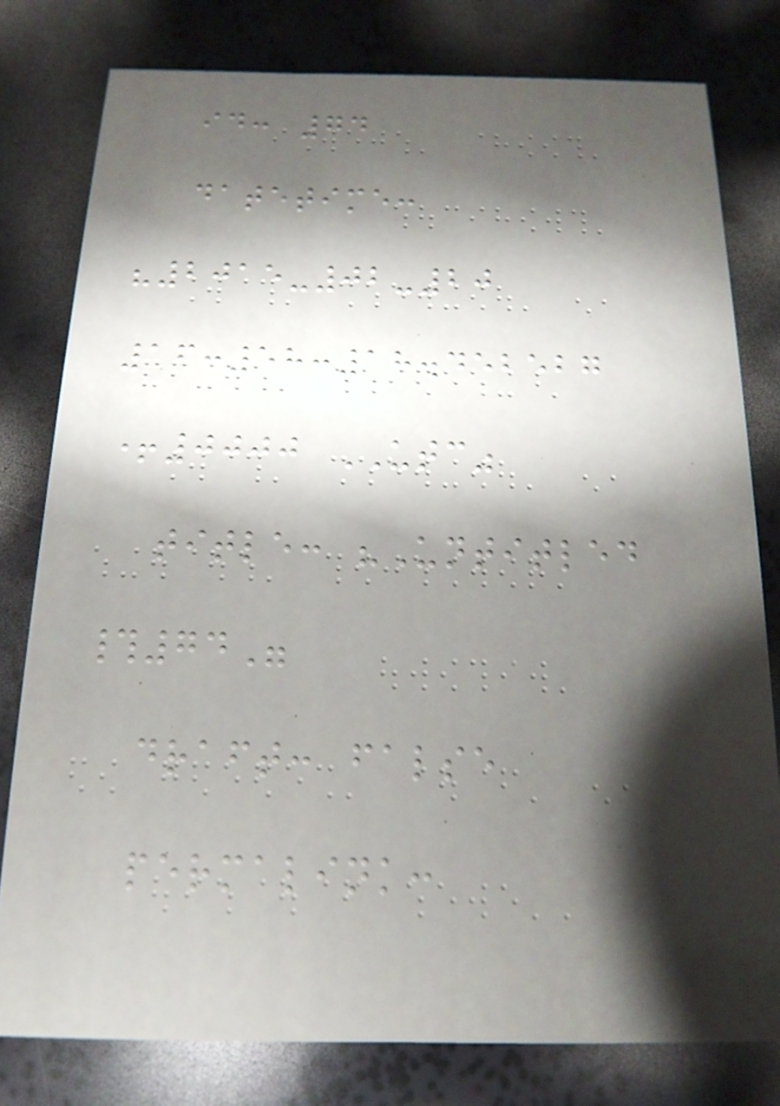id: 74
datetime:
"2015-02-20
16:58:18.452527
+0000 UTC"
title: "Untitled
#74"
draft: false
permalink:
